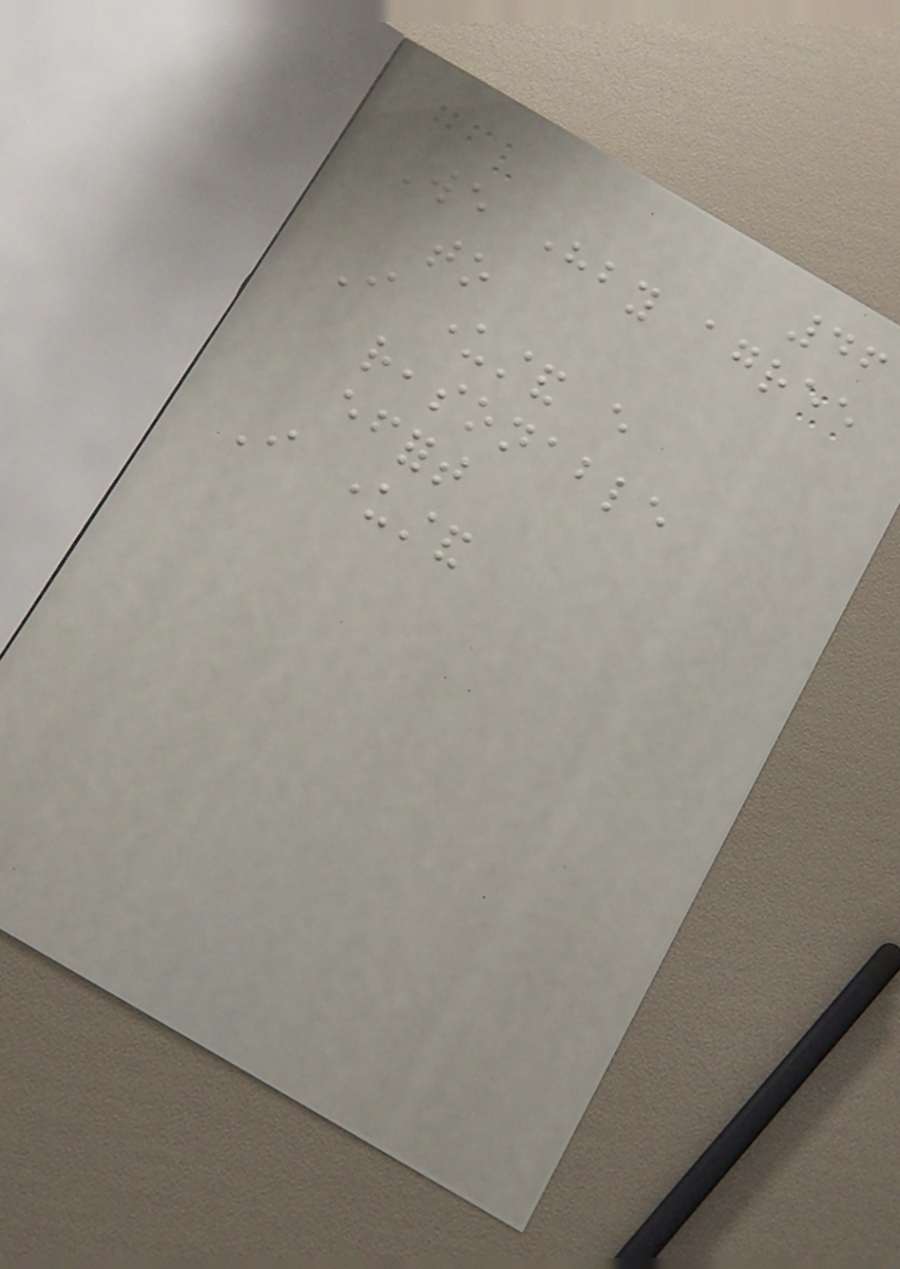46
We hereby agree
to
I understand every
reasonable
effort
I understand
